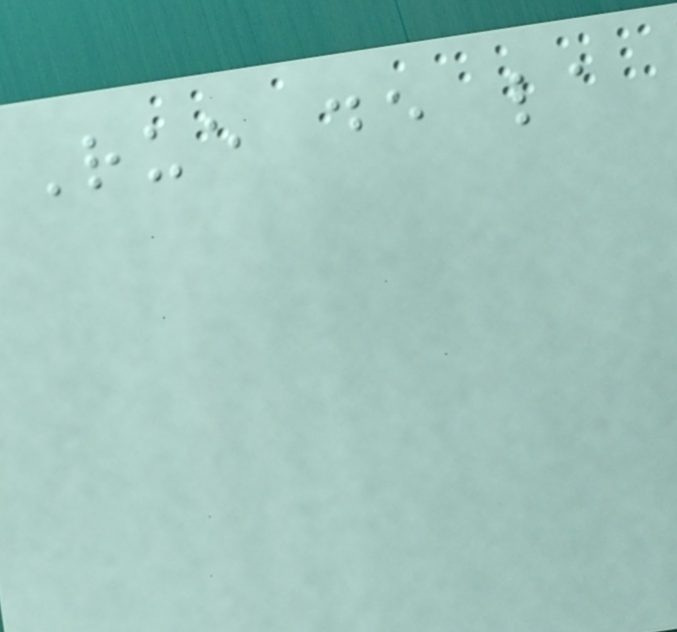Rue de la
